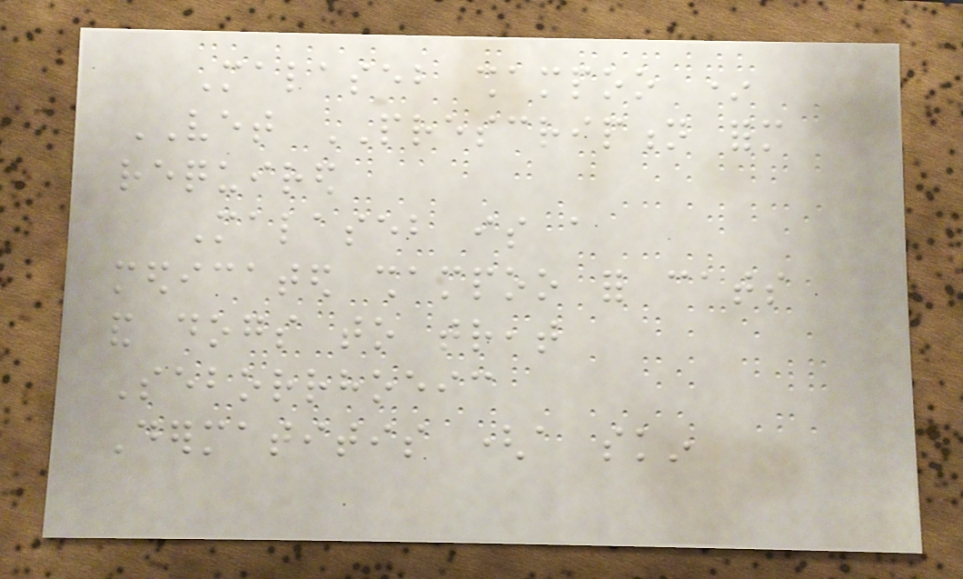Malaseb shampoo *
VET PRESCRIPTION form
required
Malaseb is a
medicated shampoo for cats
and dogs to treat
Seborrhoeic
Dermatitis (a skin
